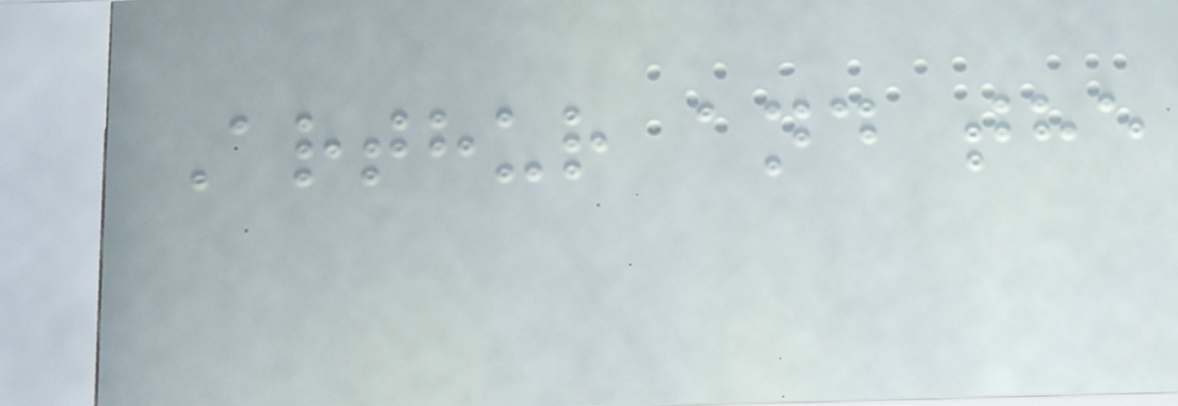Arthur and the
